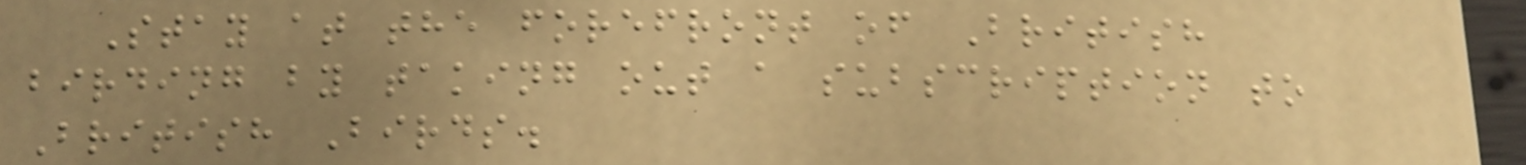Stay at the forefront of British
birding by taking out a subscription to
British Birds.
